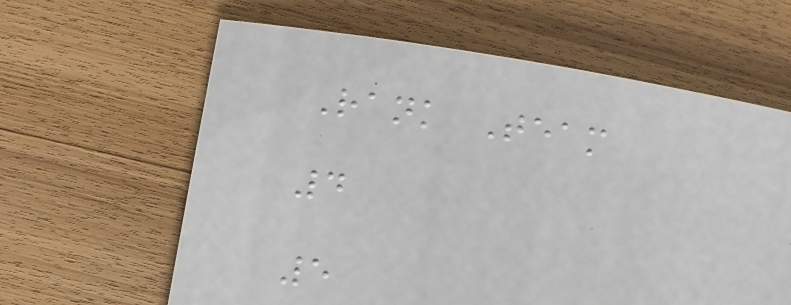Rank Team
4
5
